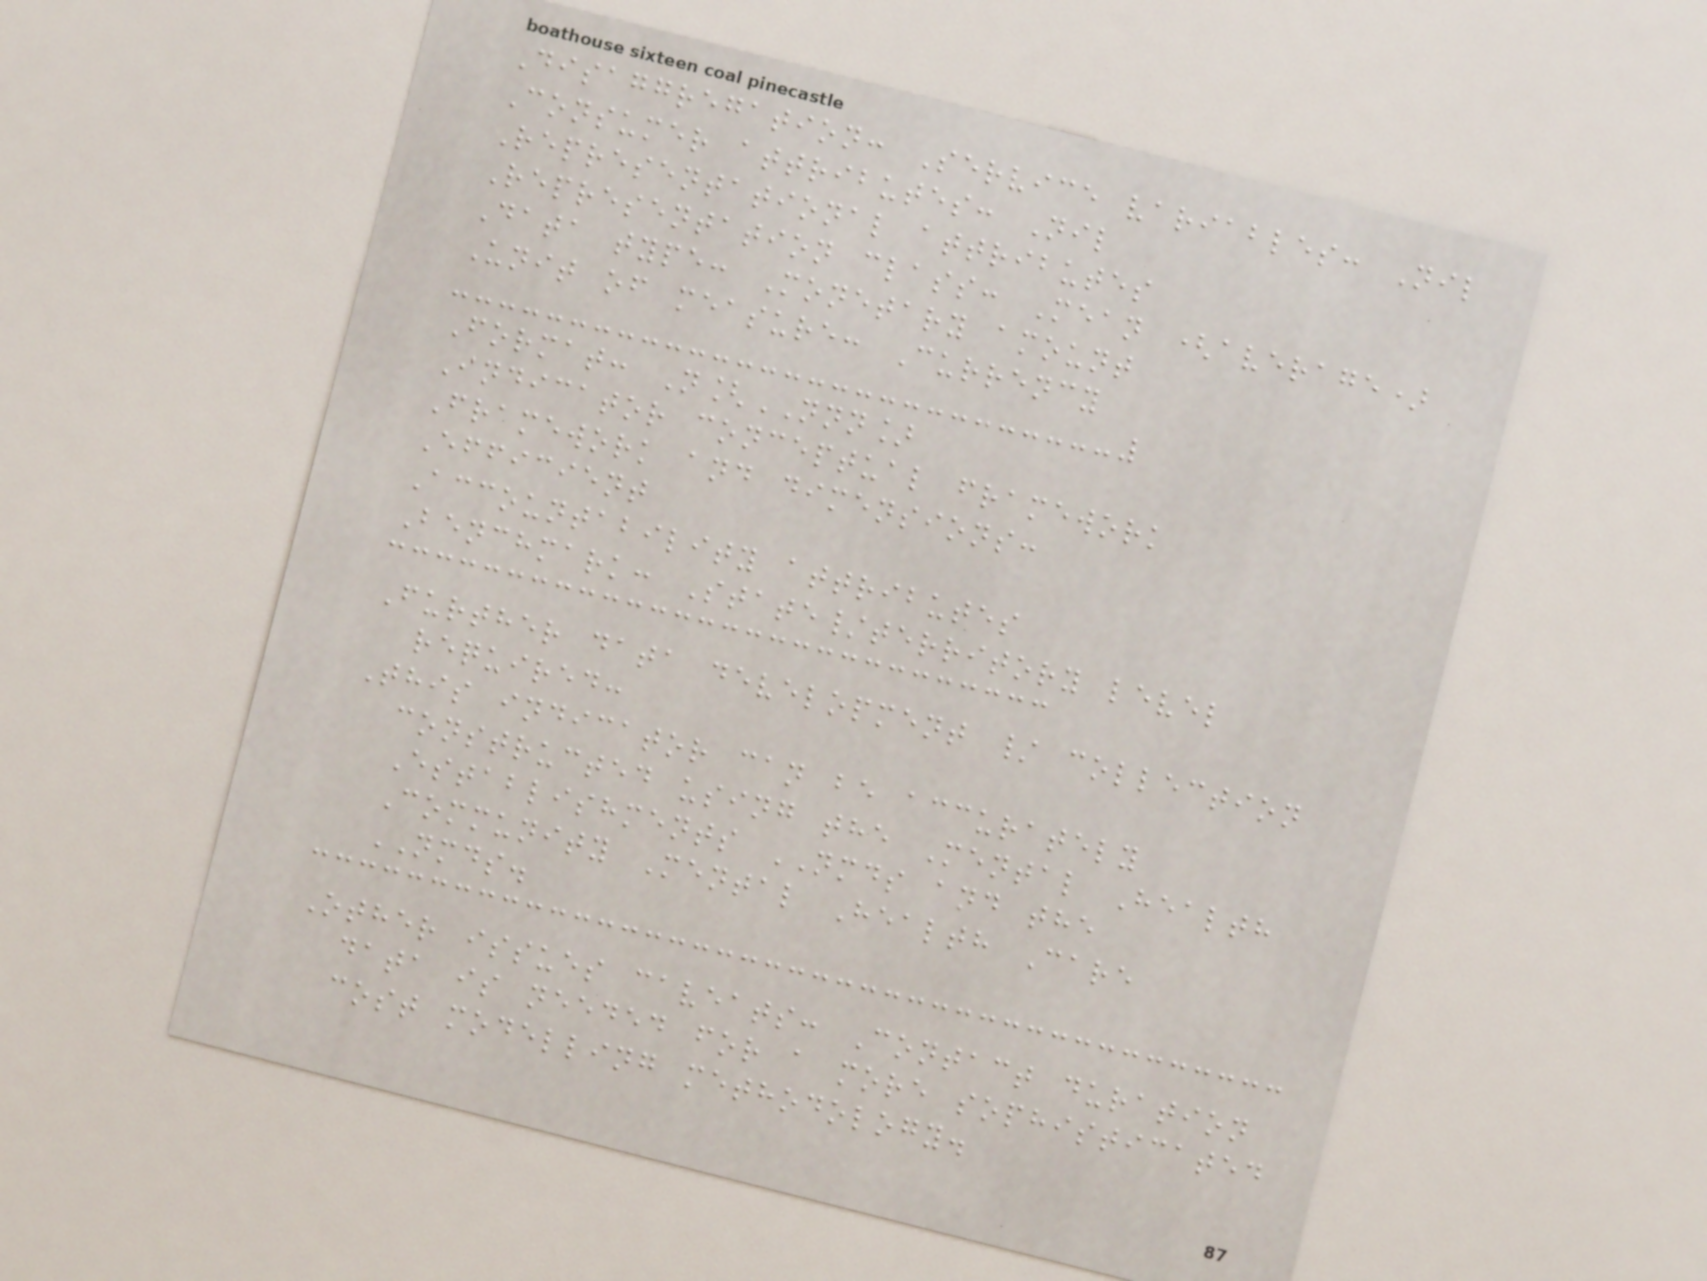Disaggregation: Service variables: Nil
Consumer attributes: Nil
Representational attributes
Representation class: Mean (average)
Data type: Monetary amount
Unit of measure: Currency
Format: N[NNN]
Indicator conceptual framework
Framework and dimensions:
Efficient
Accountability attributes
Benchmark: State/territory level
Further data development / collection
required:
This indicator can be accurately
constructed using the Mental Health
Establishments NMDS and the
Community Mental Health Care
NMDS.
Other issues caveats: Contact duration
data is needed for a more sophisticated
cost modelling methodology.
